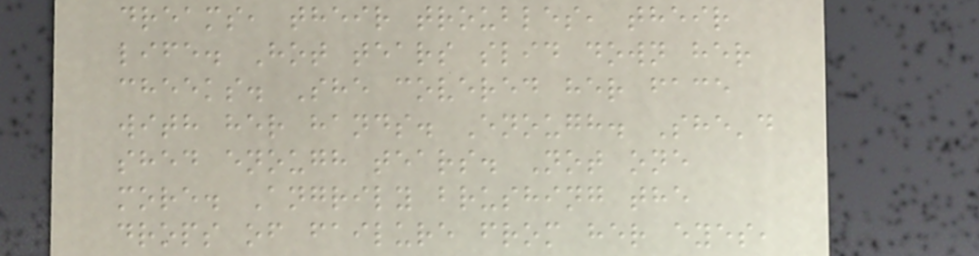dreams, their troubles, their
life. Hot tears slid down her
cheeks. She covered her face
with her hands. Enough. She'd
shed enough tears. Not one
more. Angrily brushing the
drops of failure from her eyes,
